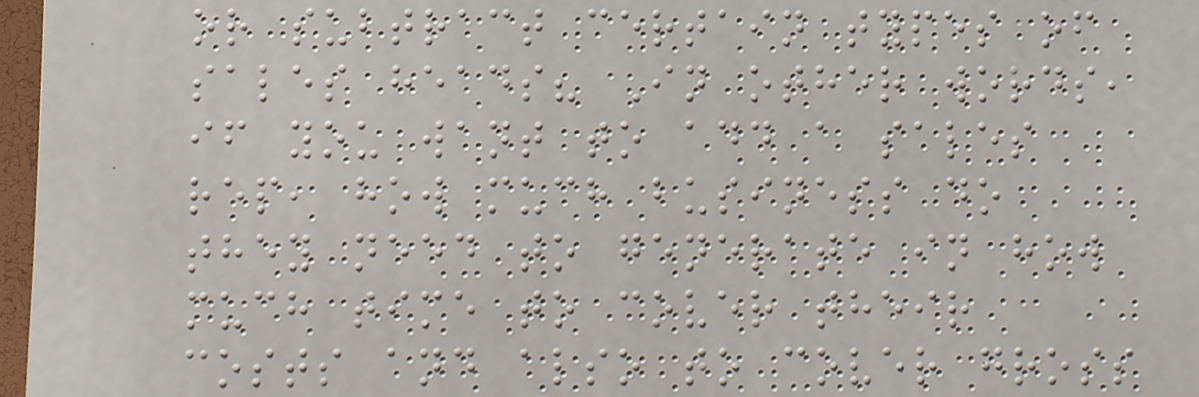or subtract certain types of
sales heads? In other words,
if you want to add a sales
rep, how much business do
they need to generate in how
much time to cover their
costs and also to cover gross
